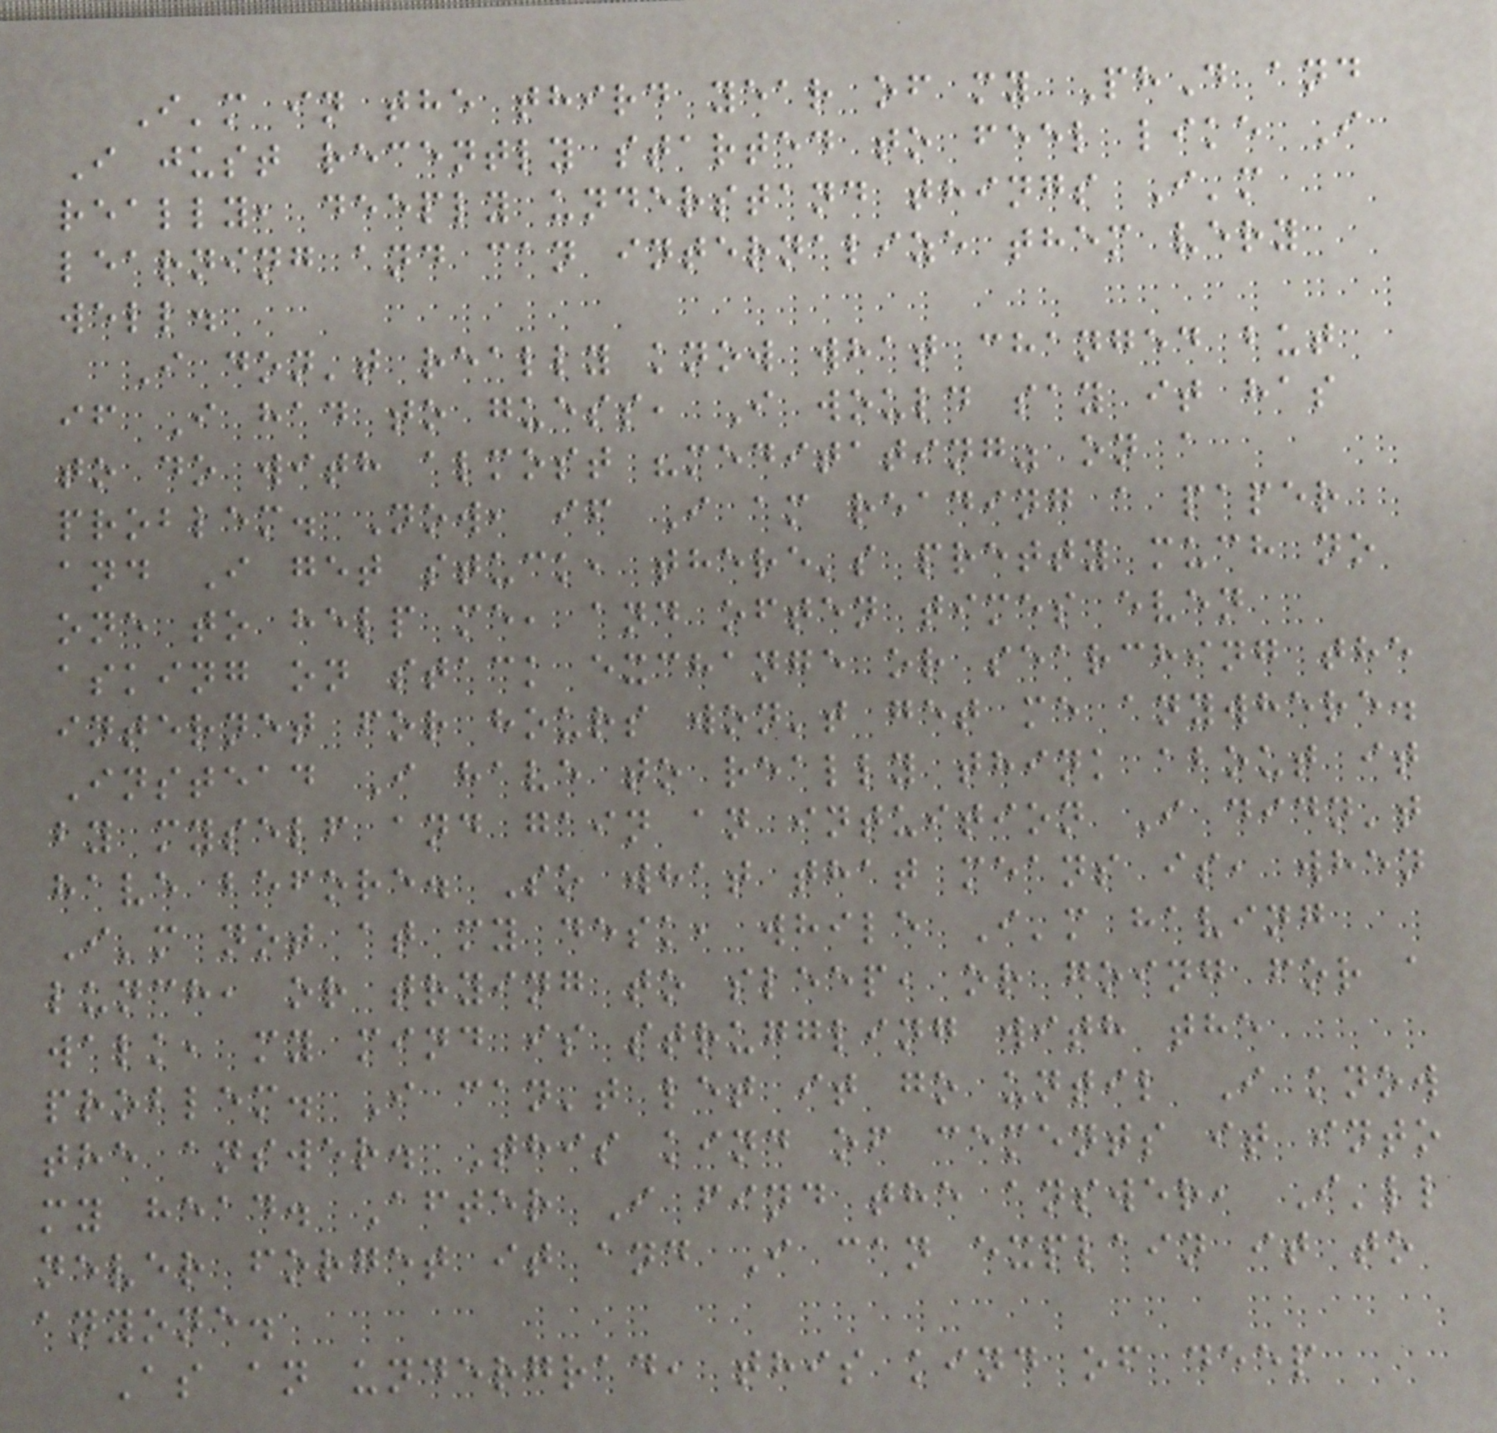I'm in the third year of my PhD and
I just recently started to feel like I
really, deeply understand things I'm
learning and can internalize them very
well.
I don't really know what changed but
if I had to guess, I would say it has
to do with almost "meditating" on a
problem. Now, if I am reading a paper
and I get stuck, there's pretty much no
one to help me, and often times even
asking on stack exchange or searching the
internet for hours won't get me anywhere.
Instead I have to really think about it
by myself and gain an intuition I didn't
have before. So what that means is, when
I'm not at my desk, while I'm having
lunch, or trying to sleep, or going for a
walk, my mind is struggling with the
problem. I can't let it go until I know
the answer. This kind of cements it into
my head. After I find the answer, I'll
never forget it and I can explain it to
anyone.
As an undergrad, this kind of deep
